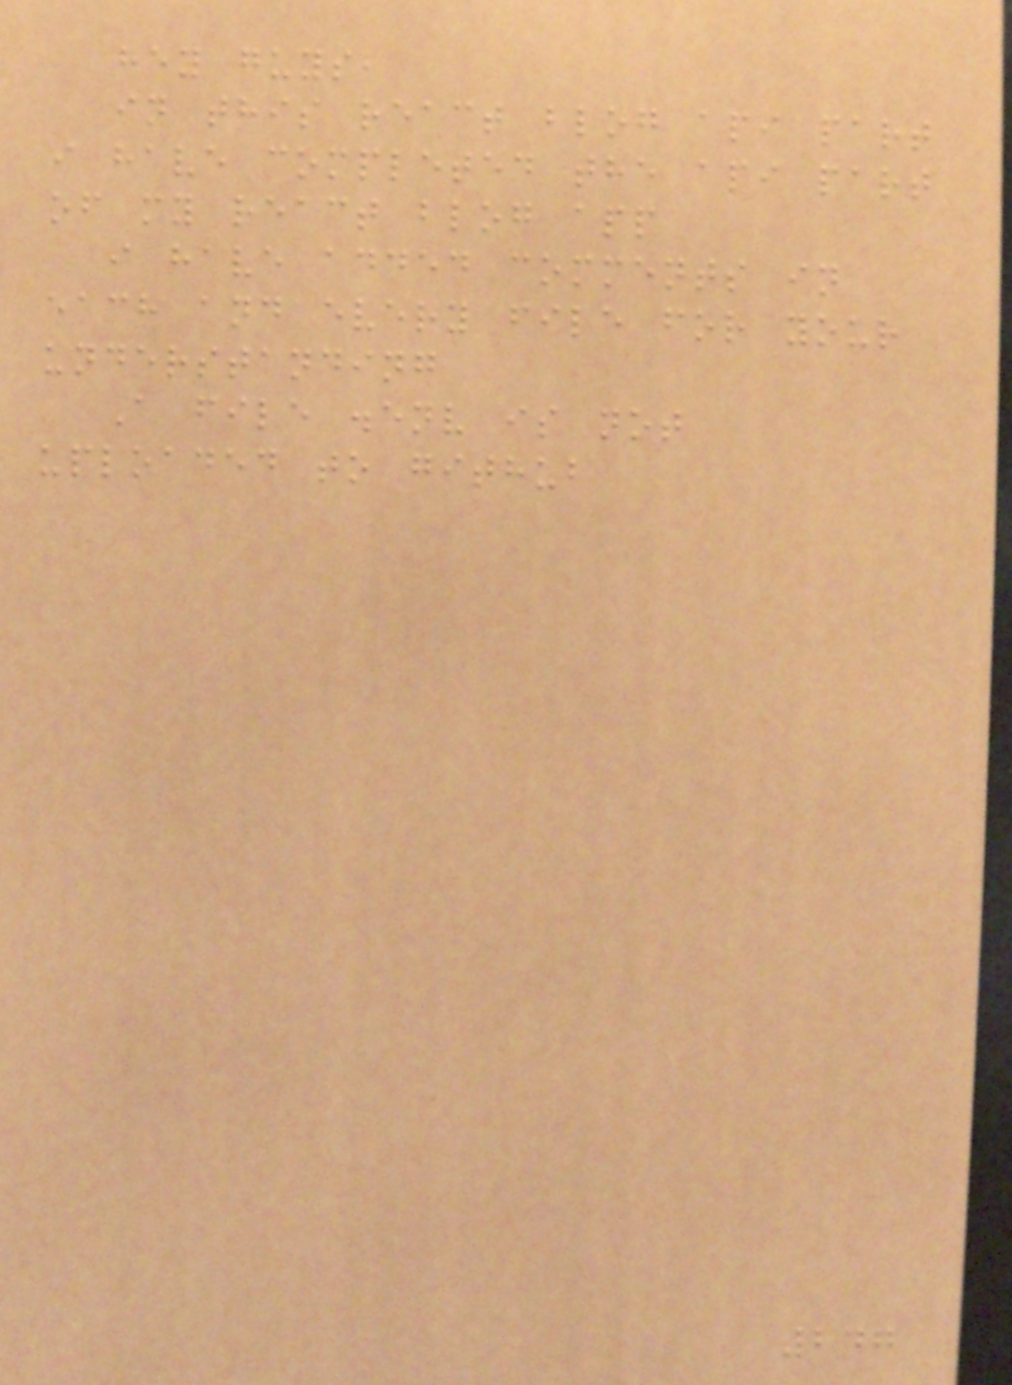hey guys,
in this react blog api part
i have completed the api part
of my react blog app
i have added comments in
each and every file for your
understanding
A file .env is not
uploaded to github
247
